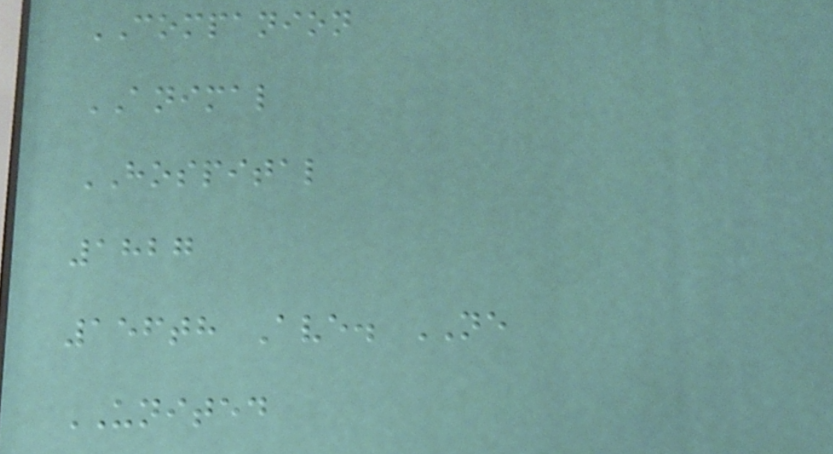COMPANION
ANIMAL
HOSPITAL
1827
156th Ave. NE
UNITED
